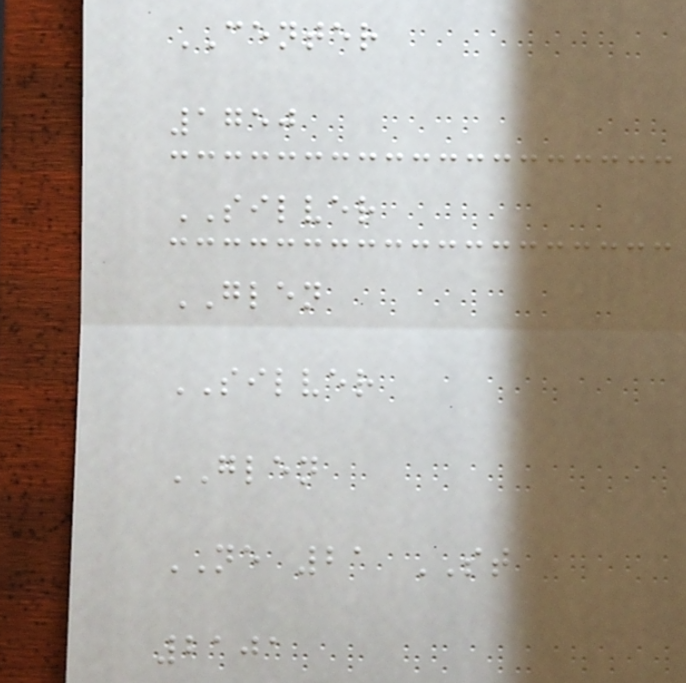CENTER
1750
SILVER
GLEN
SILVER
GLEN
NE 21 ST
2101
